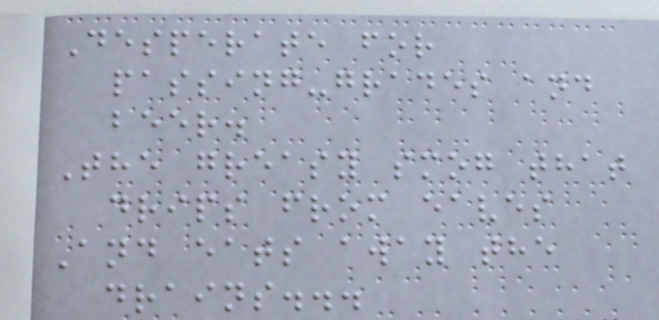Desperate for
passing-grades and
beer.
The greasy smog that
drips from eaves
And eats away the
drains...
